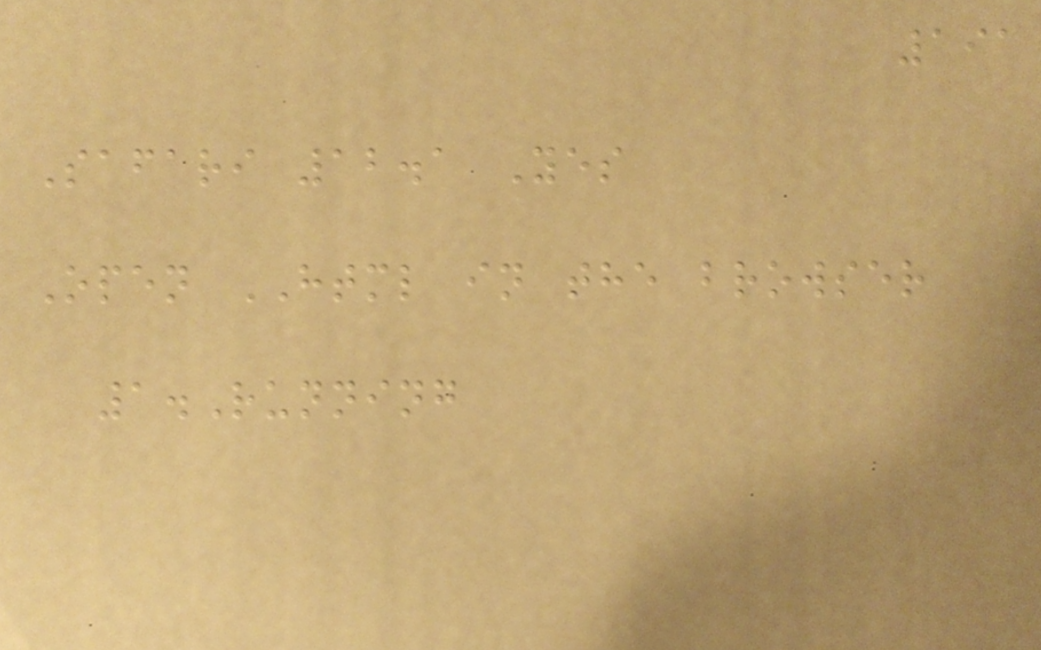191
Safari 12.1 Yes
Open HTML in the browser
1.Running
